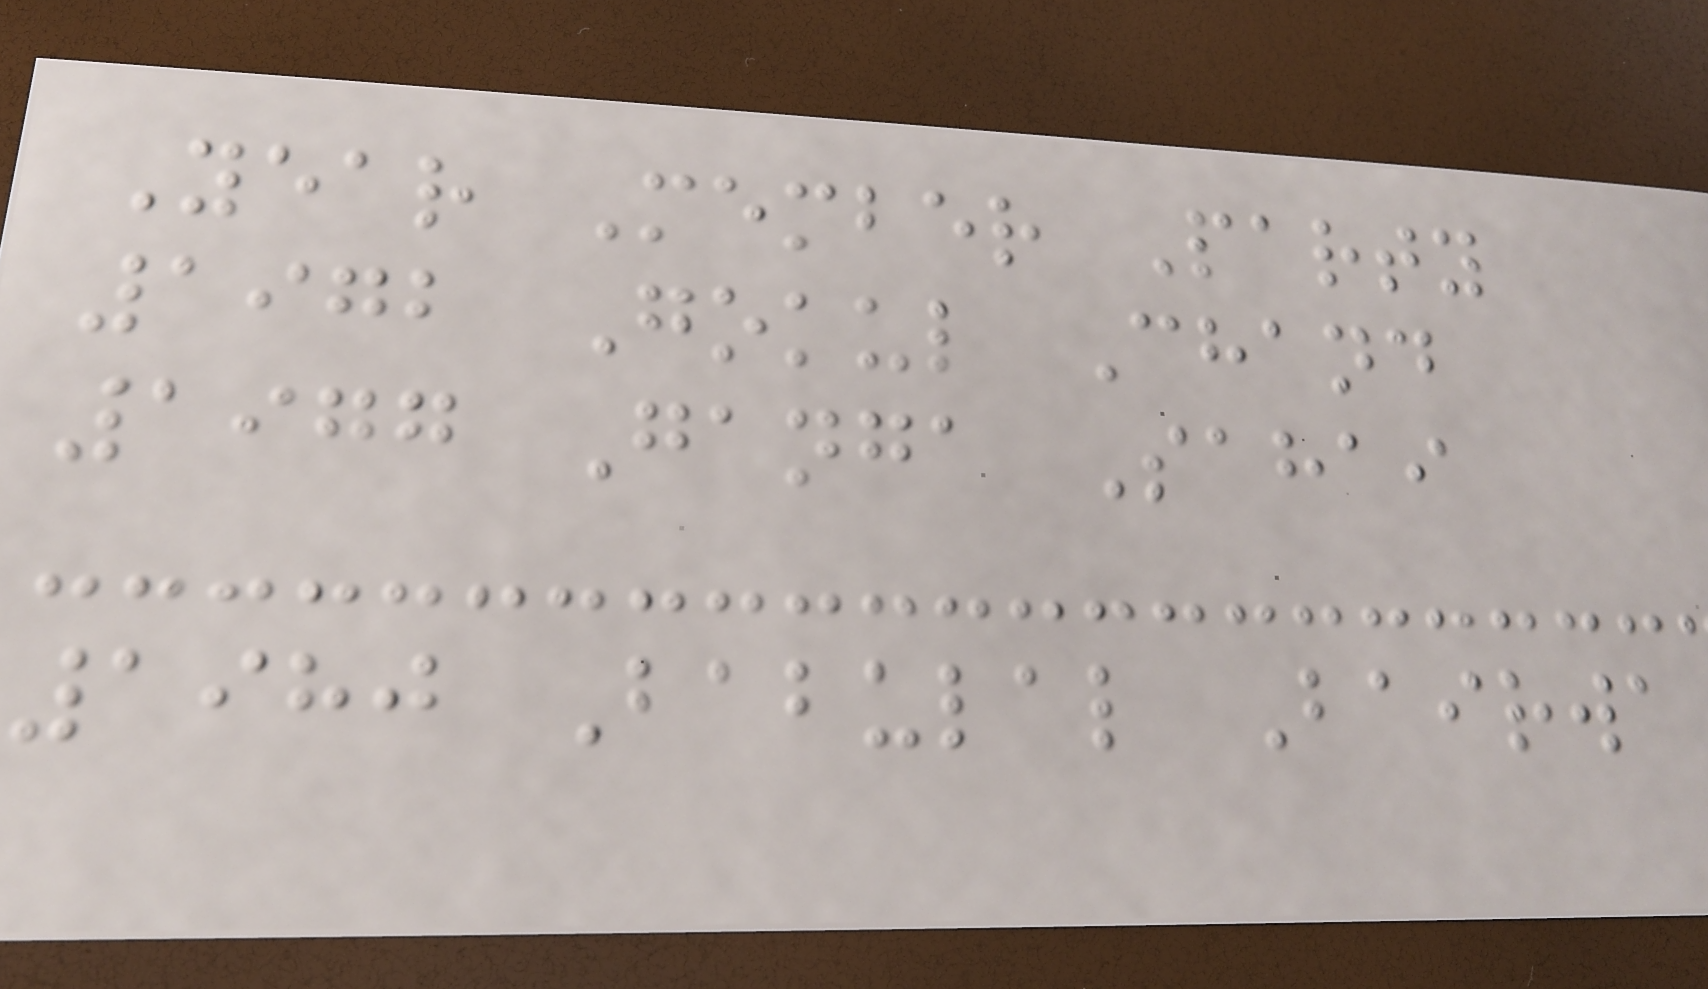Year Member Party
1972 Gokul Chand
1977 Ganga Sahai
1980 Babulal Bairwa
